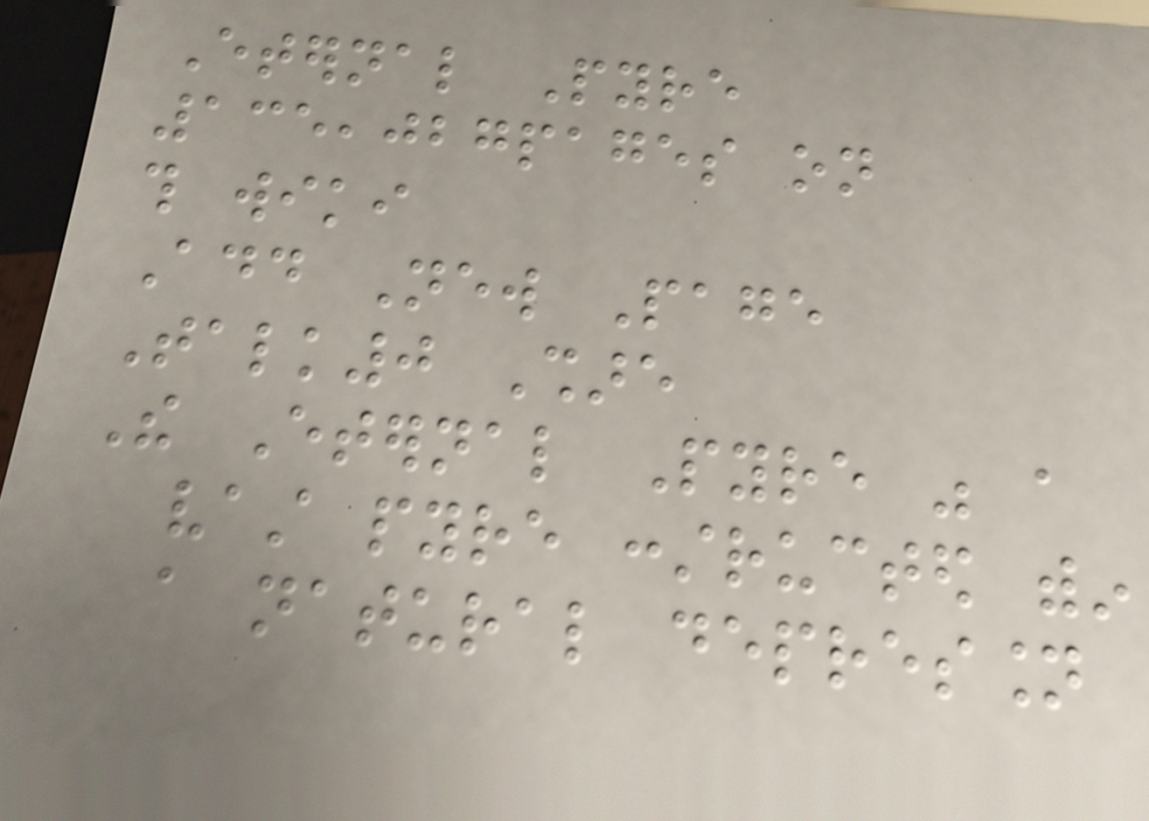Eternal Pyre
135,027pages on
this wiki
Add New Page
Talk0 Share
The Eternal Pyre was a
vast pyre constructed within
a natural depression
